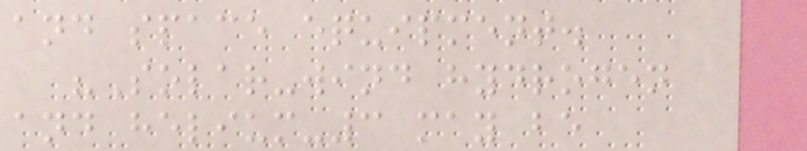and space equipment.
"Solar-wind hydrogen
and helium-3 may be
